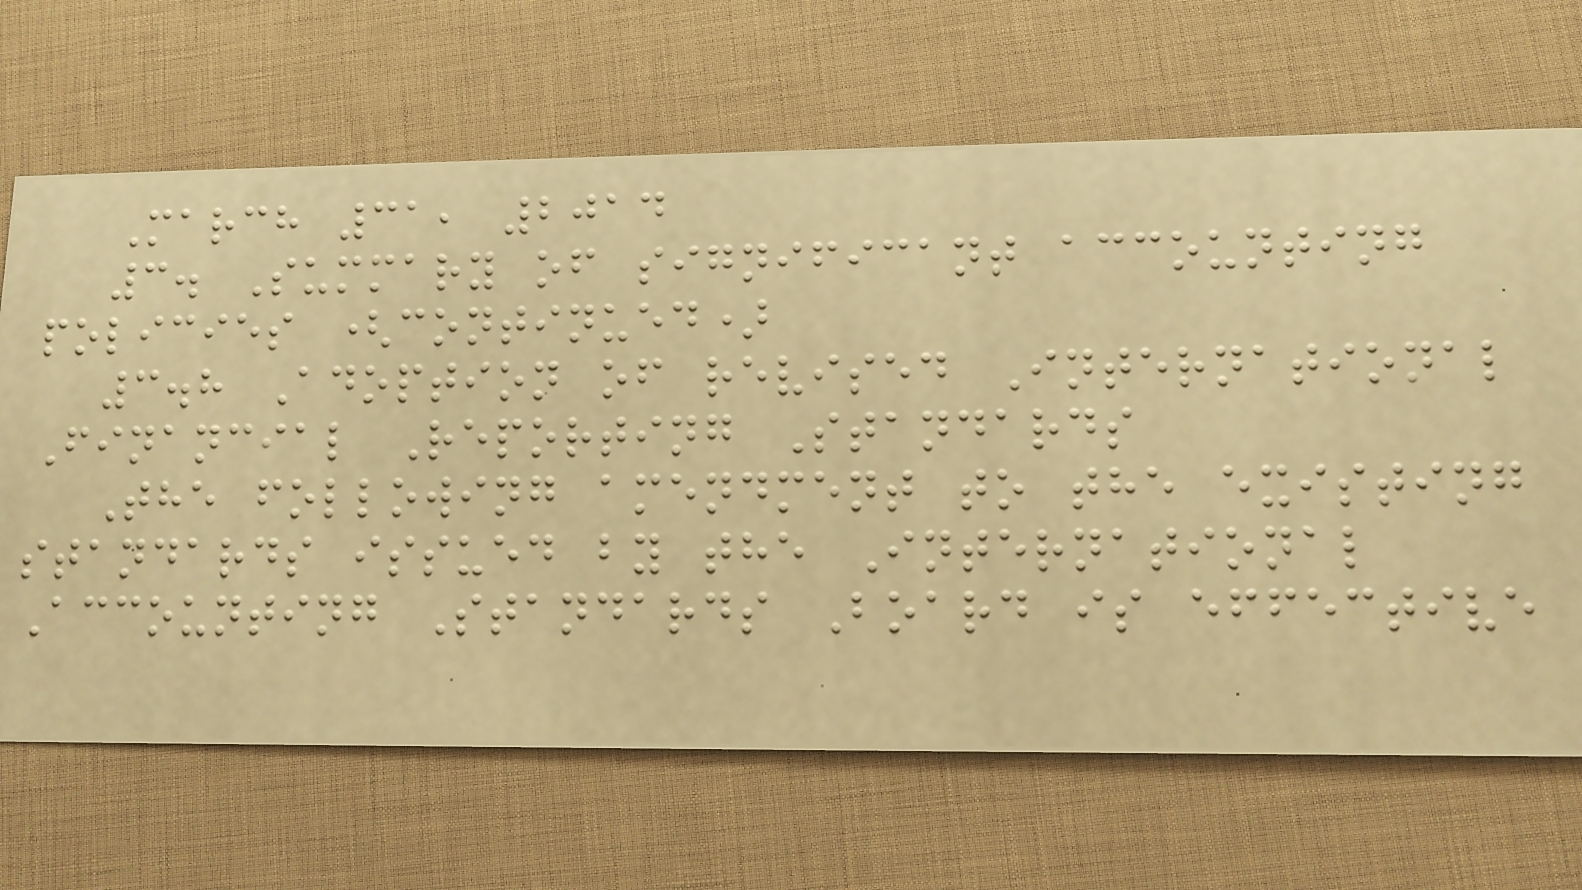March 31, 2014
3. Summary of significant accounting
policies (continued)
3.8 Adoption of revised International
Financial Reporting Standards
The following amendment to the existing
standards issued by the International
Accounting Standards Board is effective
